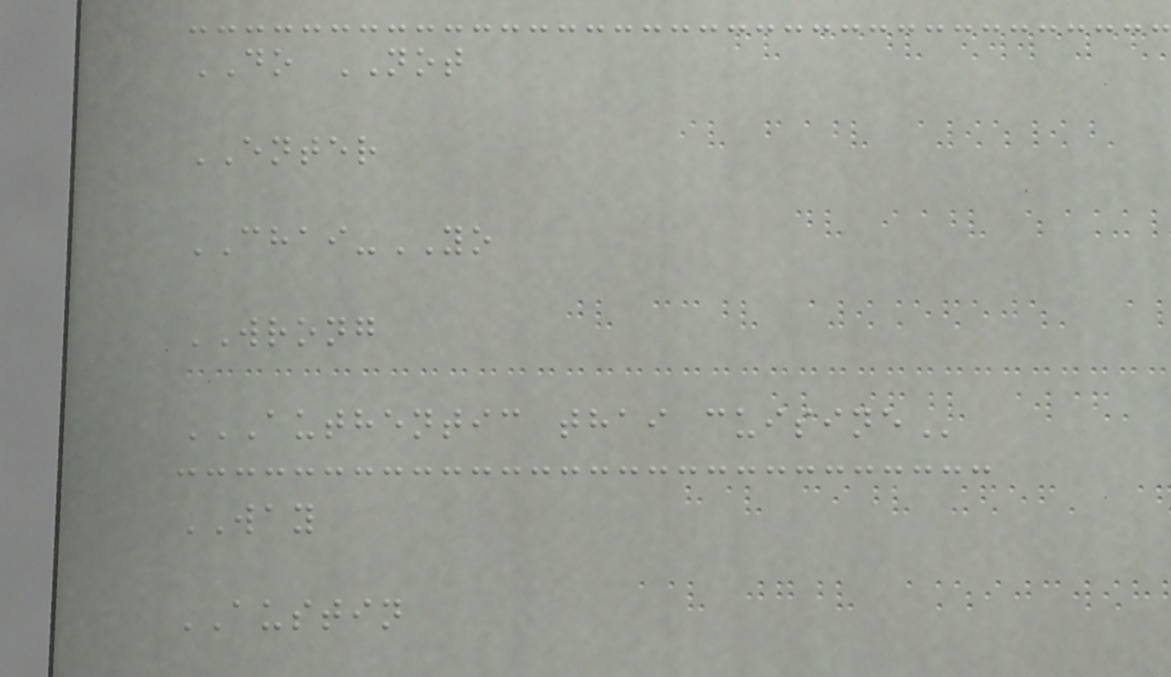DO NOT
ENTER
CHAI-YO
WRONG
AUTHENTIC THAI CUISINE
WAY
AUSTIN
